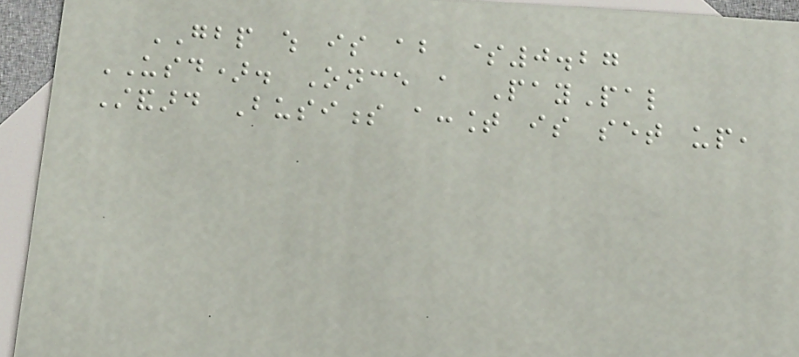GBP which is about $0.27
USD). Once a PayPal
Standard Business account is set up,
